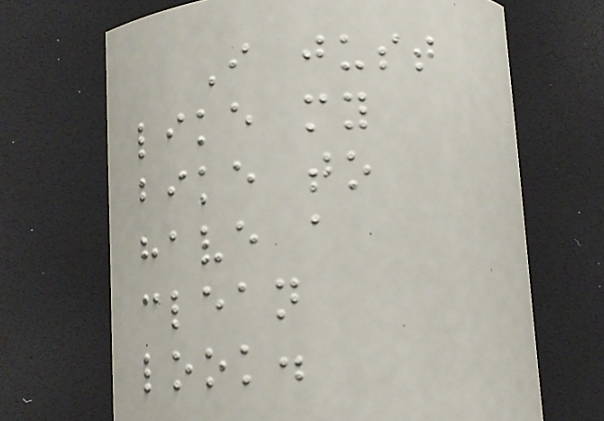I just
like my
bike to
have a
clean
look.
